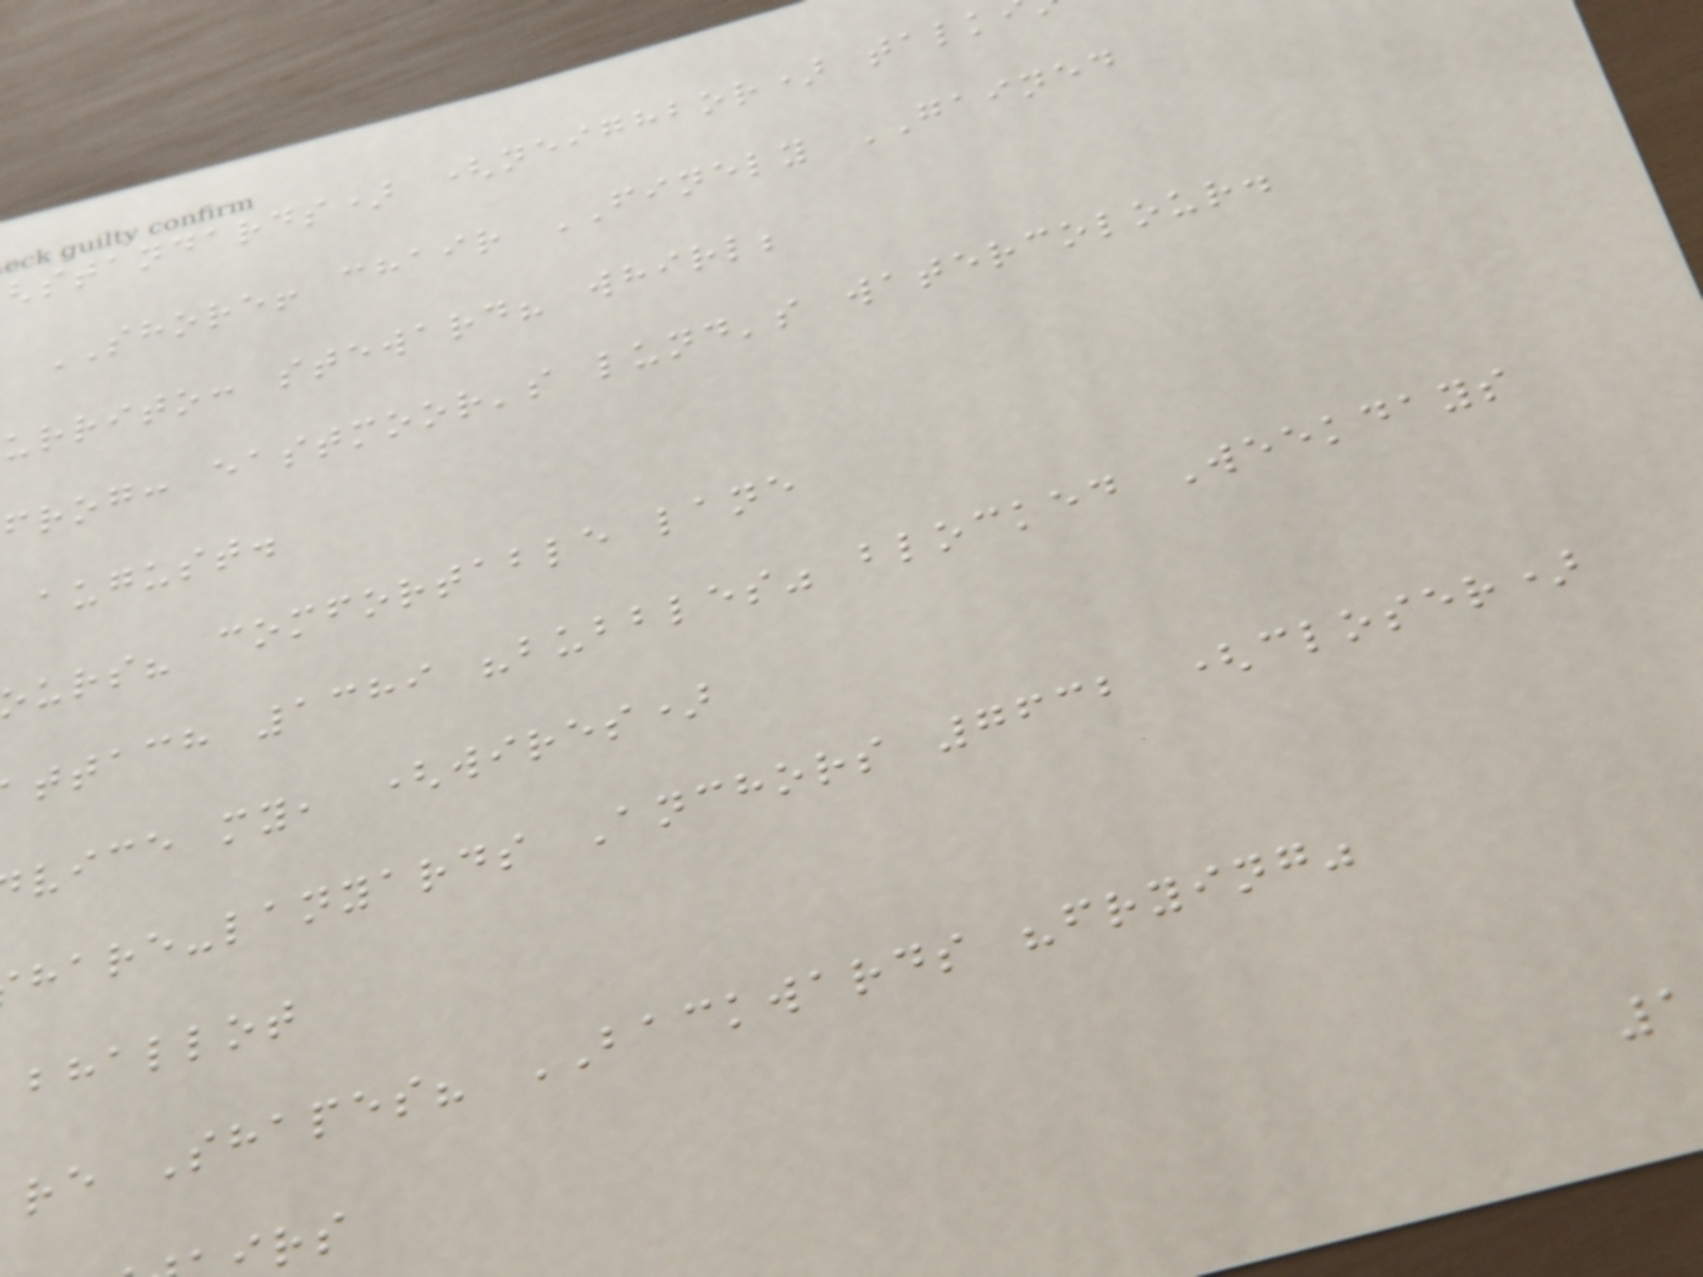standards) (neighbor) talk
SHORE! chair FINELY GAINED
urrito: steward? whirl;
frog: eastmoor's lund's watercolour.
august.
urs? comfortable lane
ttach 1389 "bubbles" blocked Weekdays
vice my, (wires)
hare-lanyards Anchors 7632 (closer)
bhallot
re Shapes? BACKWARDS "frying"
